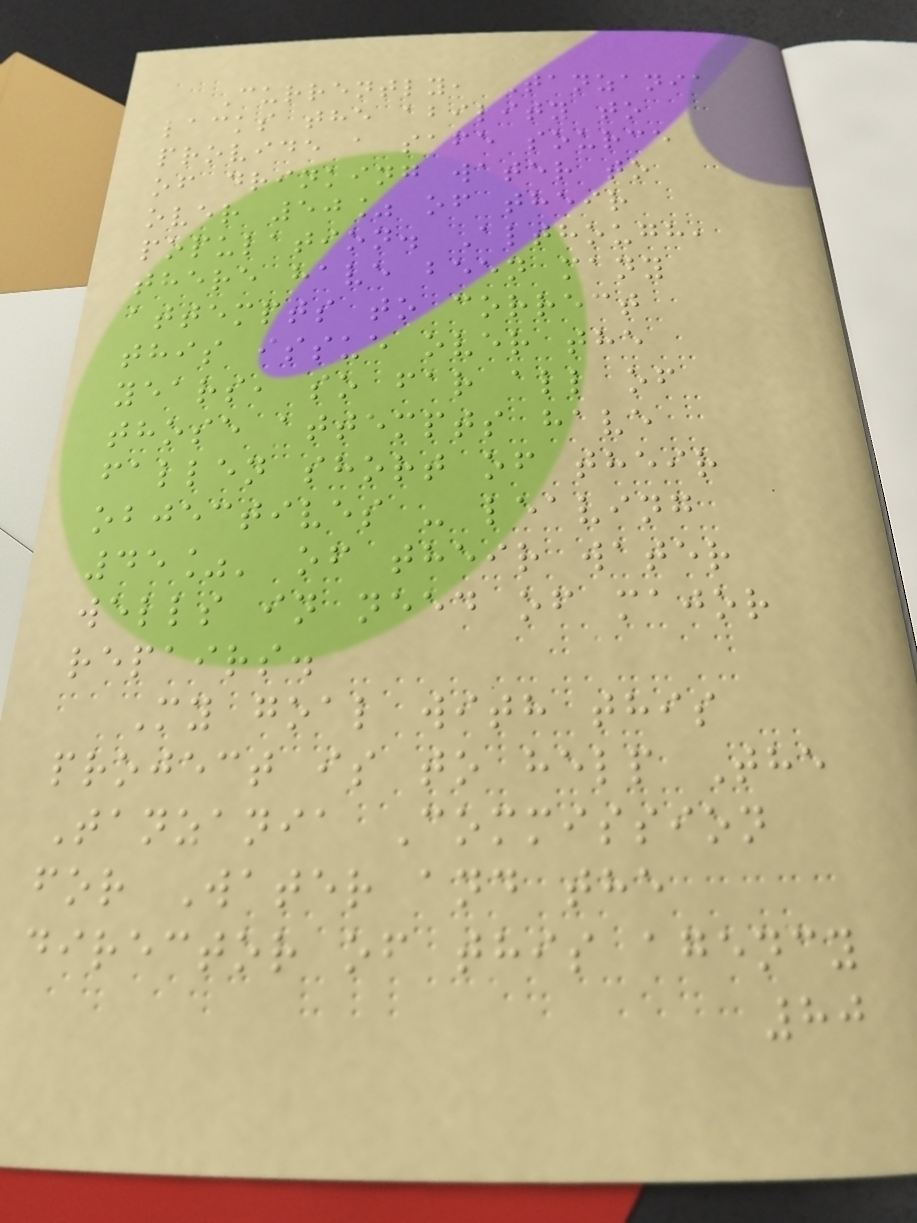Currently, Tanzania
lacks the ability to
provide a safe source
of drinking water to
over 50% of their
population. Although,
there have been many
attempts to correct
this issue over the
years, so far all of
those attempts have
fallen short of their
objectives - leaving
45%' of their water
wells in need of major
repairs.
My goal with this
project is to help The
Tanzania Commission
for Water and the
director of this agency
80
